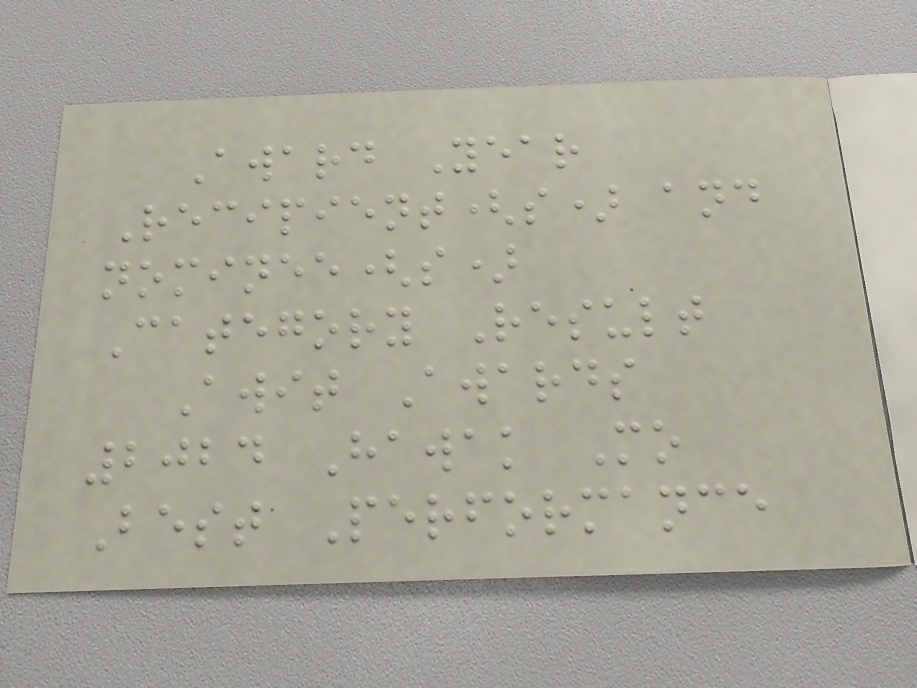Award Year
Recipient(s) and
nominee(s)
Category Result
Awit Awards
2024 Hawak Mo
Best Performance
